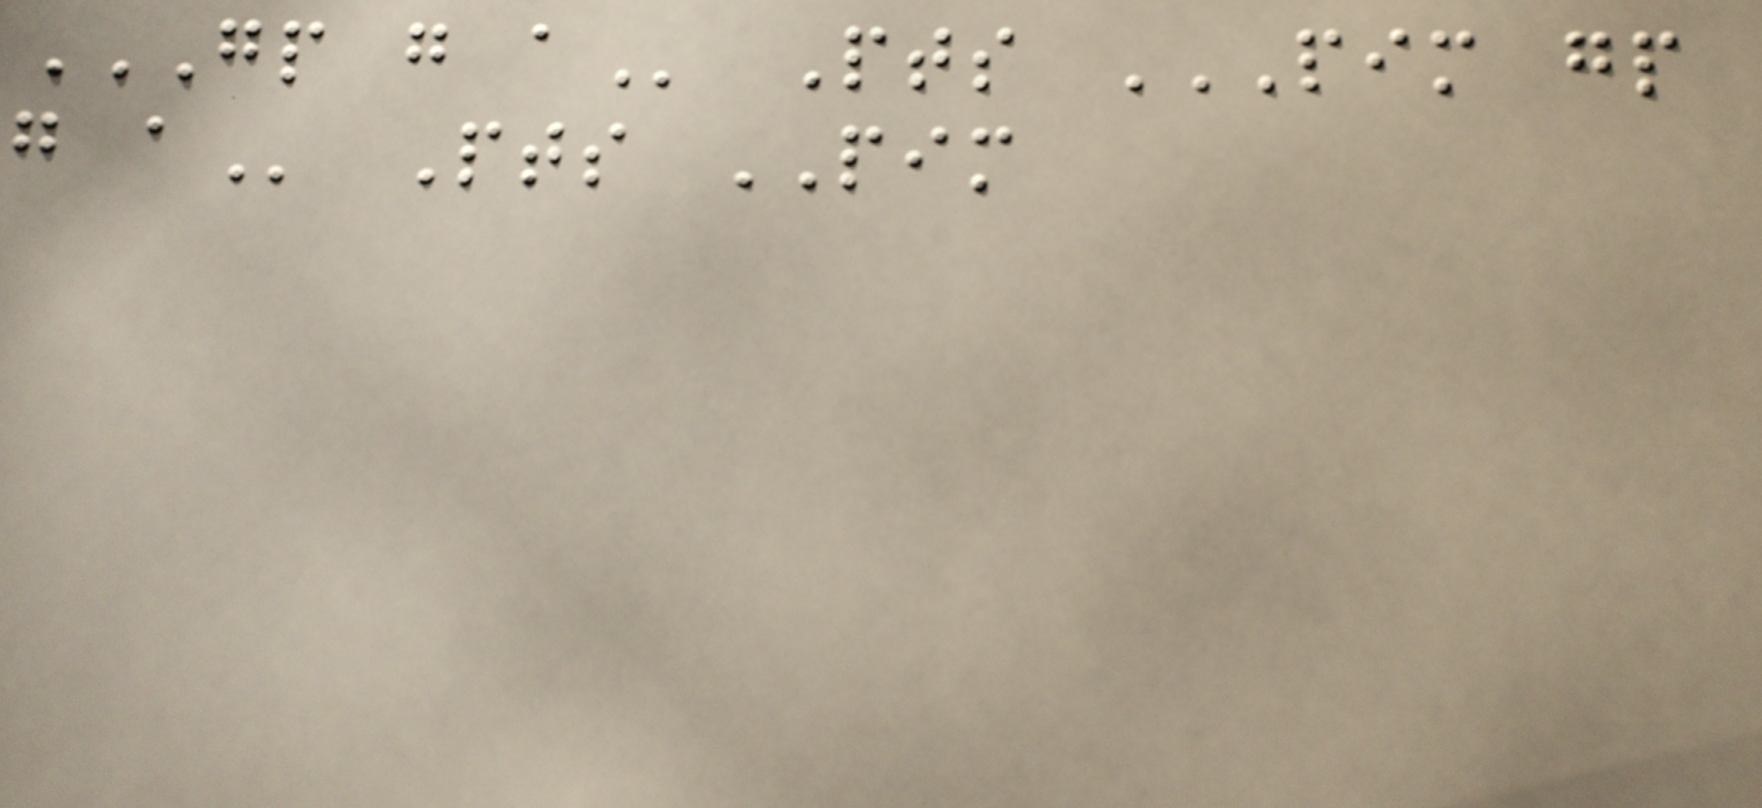GP G A Pts PIM GP
G A Pts PIM
